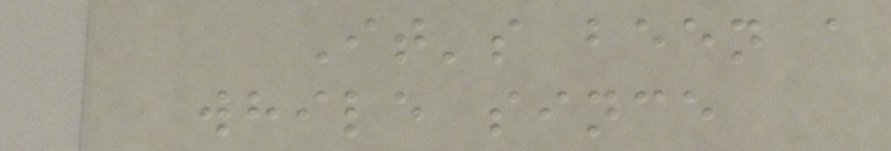It's been a
while since
